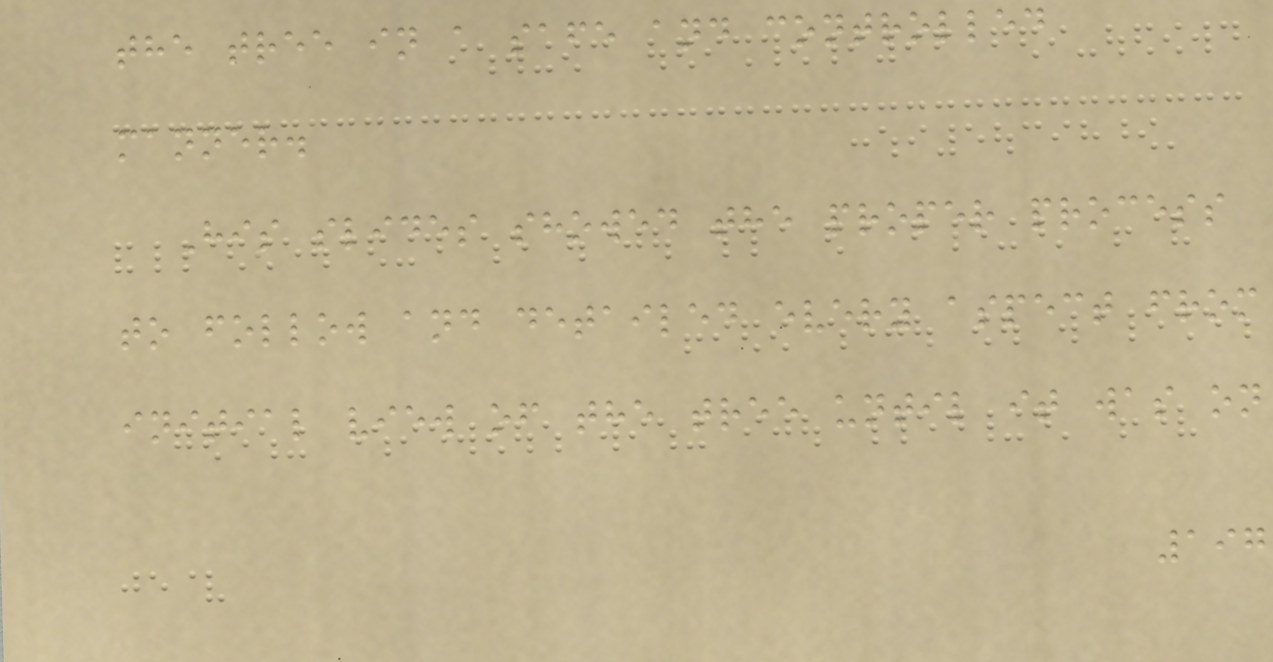the tree in a safe and controlled
manner.
His slides showed the proper process
to follow and detailed every aspect from
initial view of the tree until it was on
197
